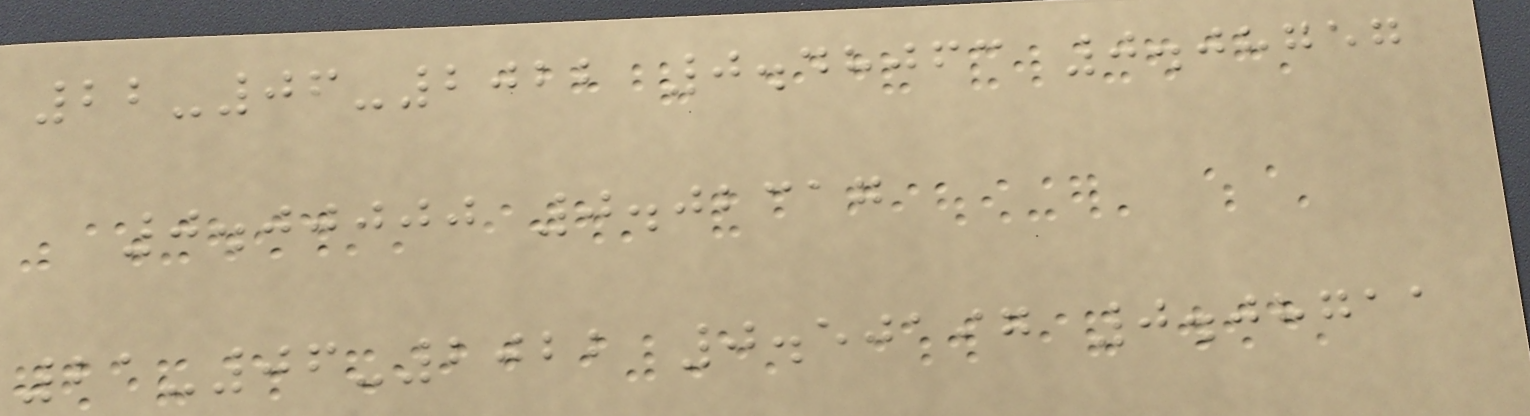22-06-2022 0.48063 0.08757
0.00000 0.02317
21-06-2022 0.50197 0.08711
